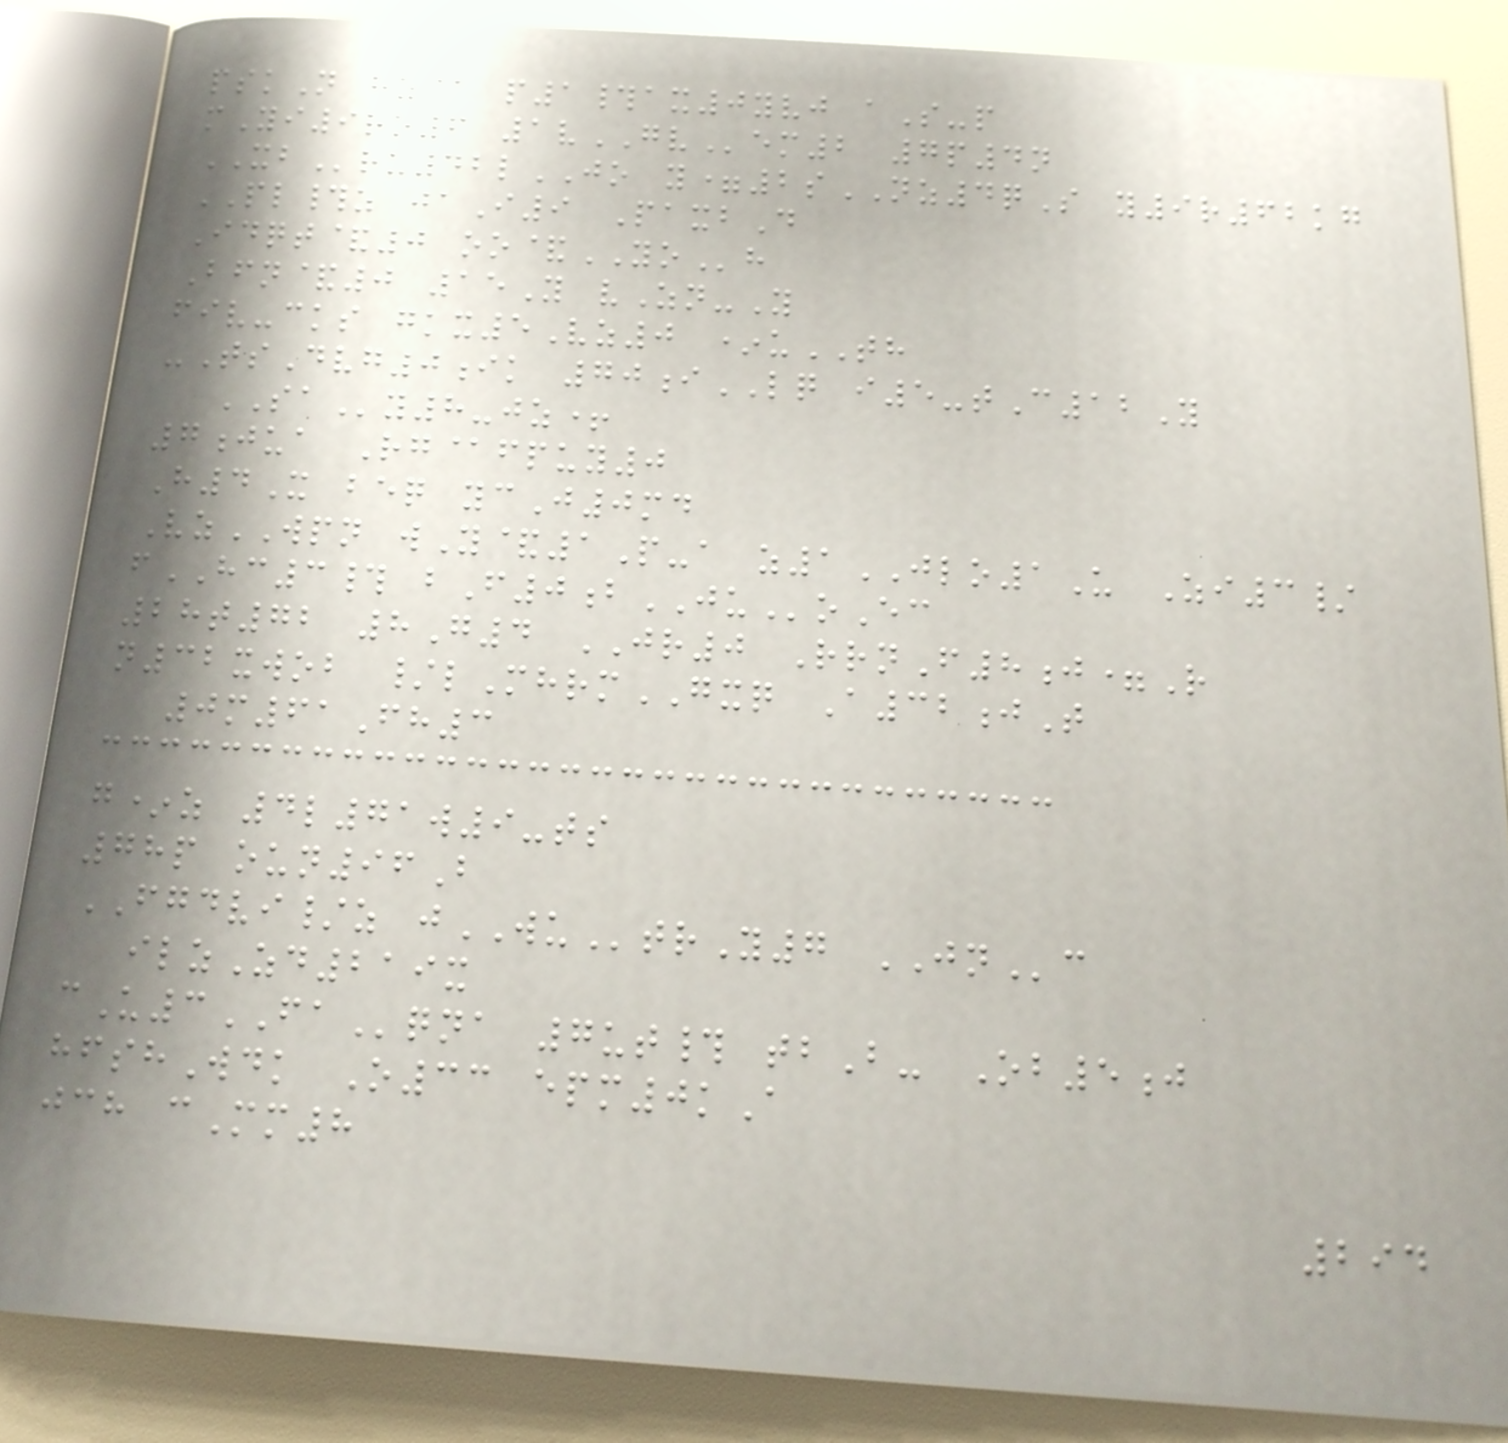pskN hz@ p1#ax0yvj aS-p
mYi9ro6 1vGVem2 7p4n
XBru42lJO y=2sNZ4qS y9r62kg
PL#z jaI9 PaxbD
Idqt&0 oo&YOh
Bfn&0 15Y vZn-Y
fiv-cks gkx5Vz0 *uTH
-TsDvg0ik 70iLQ i5-tC12Y
SAy8-jz+
7jua Rg@fpuy0
H4X beq ycJ0md
VzWPN wY&1P-a z1JLO1U Zi3/
fHC3# bF0bJUoEc
28t72 8G4 JR0 RrnF8j=R
n32xwob /lMhrmGXQ A32jT
0m61Fh3
g*z 4l71w9-ts
78p oun96B
FGDVI/z jWUtrY7 JNc
ilzZd219x
cU3FAqna 7ut# tbB- Ob5j
hfshWdk O33 epm0kA
jch cMm8
294
